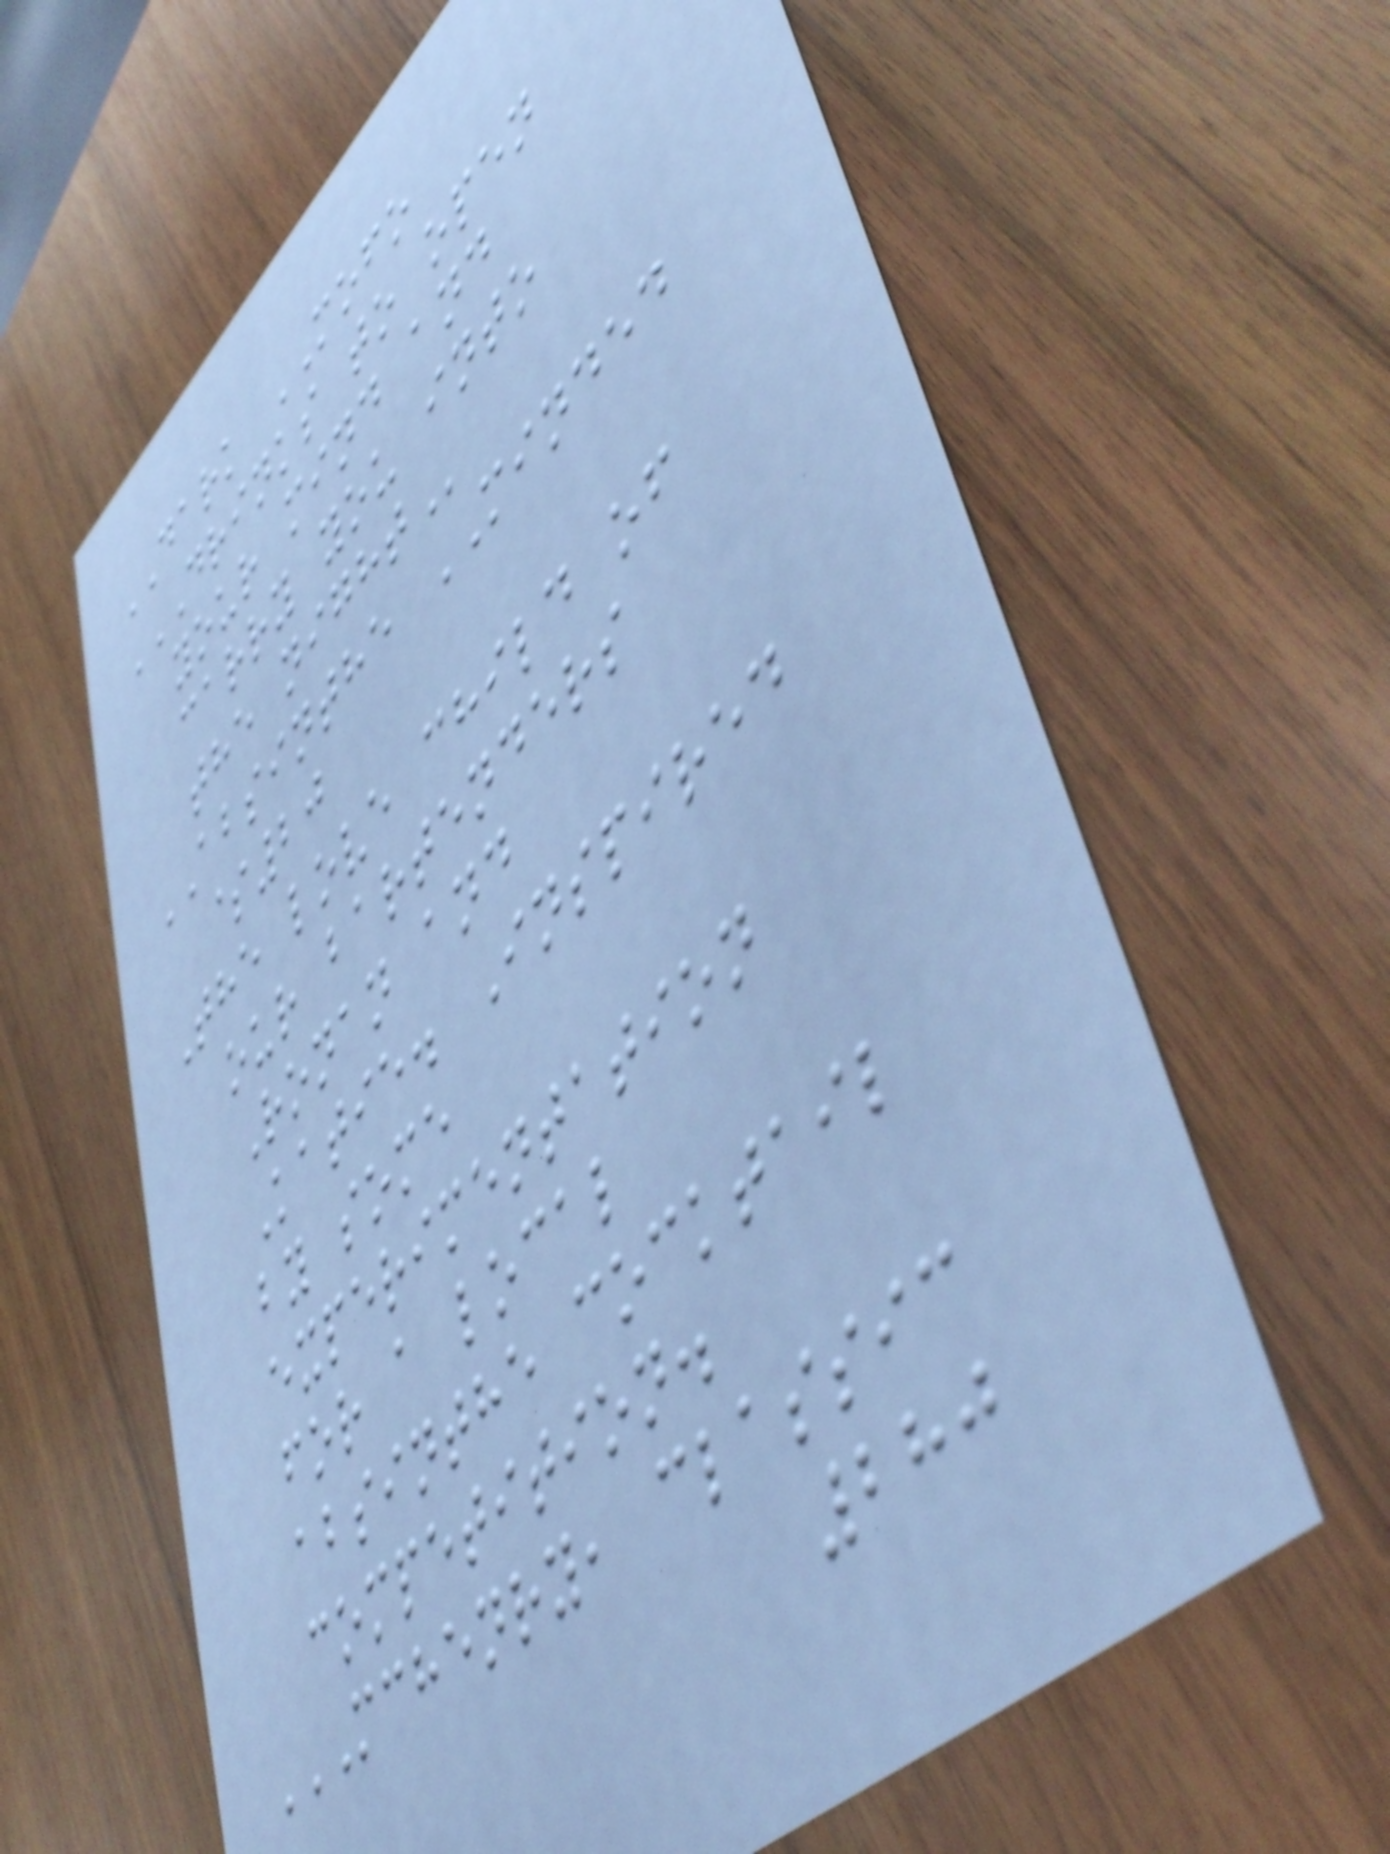DARK MOFO
DRINKS TO OPEN
YOUR MIND AND
CARRY YOU INTO
THE NIGHT
ABSINTHE MINDED
$20
The love child of
our bartenders
Ronan and
Katie. Inspired
by some
experimentation
for a local
absinthe cocktail
competition.
MCHENRY, CLASSIC
280
